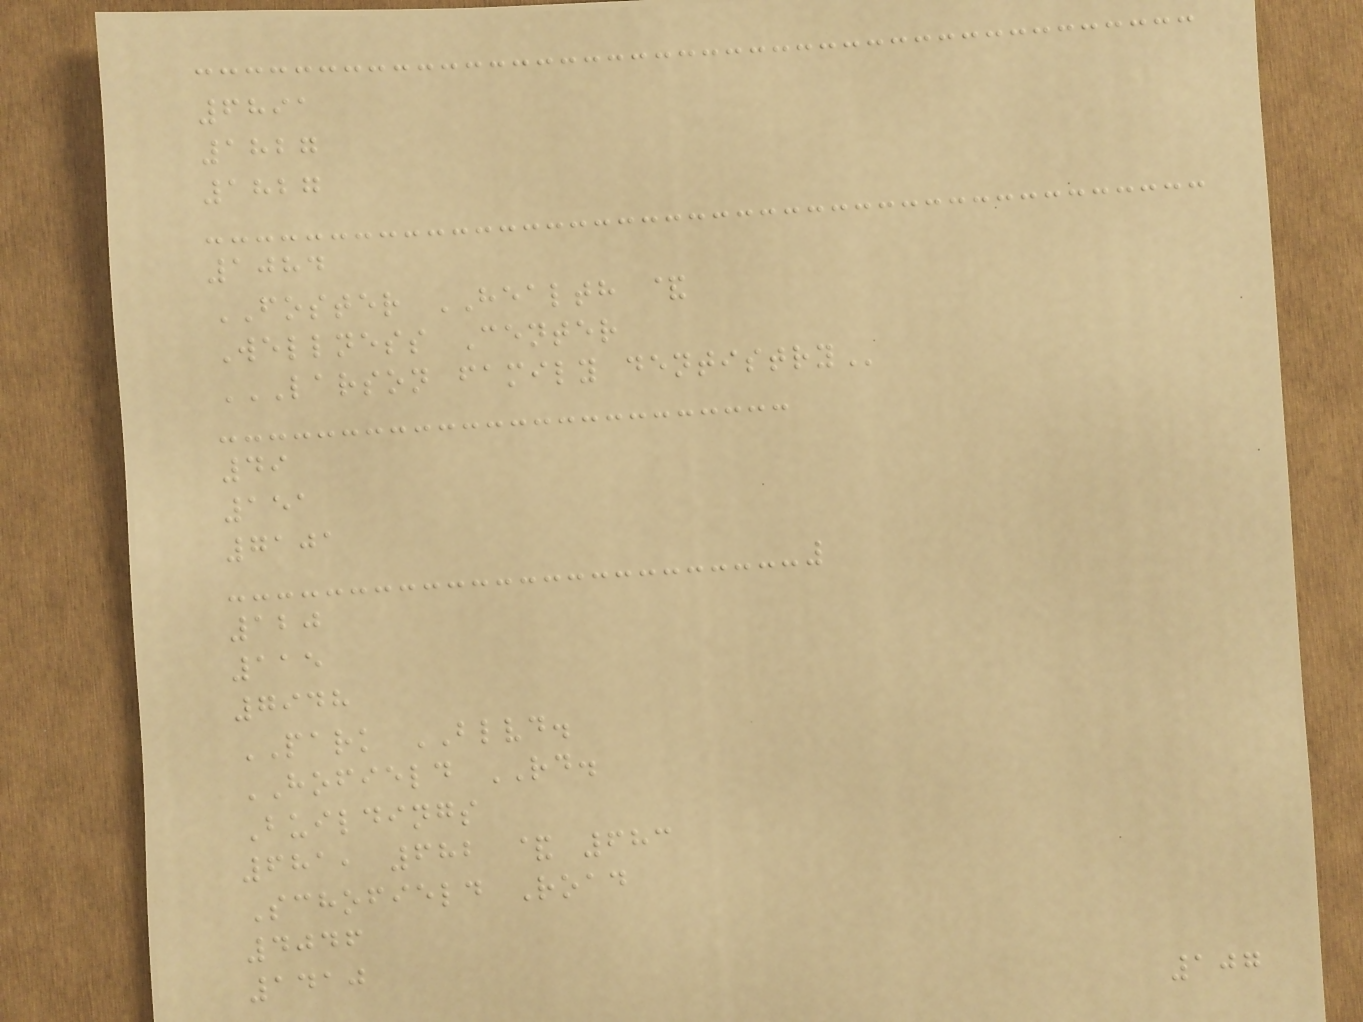6891
1827
1827
1084
FOSTER HEALTH &
Wellness Center
LARSON FAMILY DENTISTRY
49
151
7101
120
115
7948
PARK BLVD.
HOFIELD RD.
Buildings
681, 682 & 683
Schofield Road
4046
1410
107
